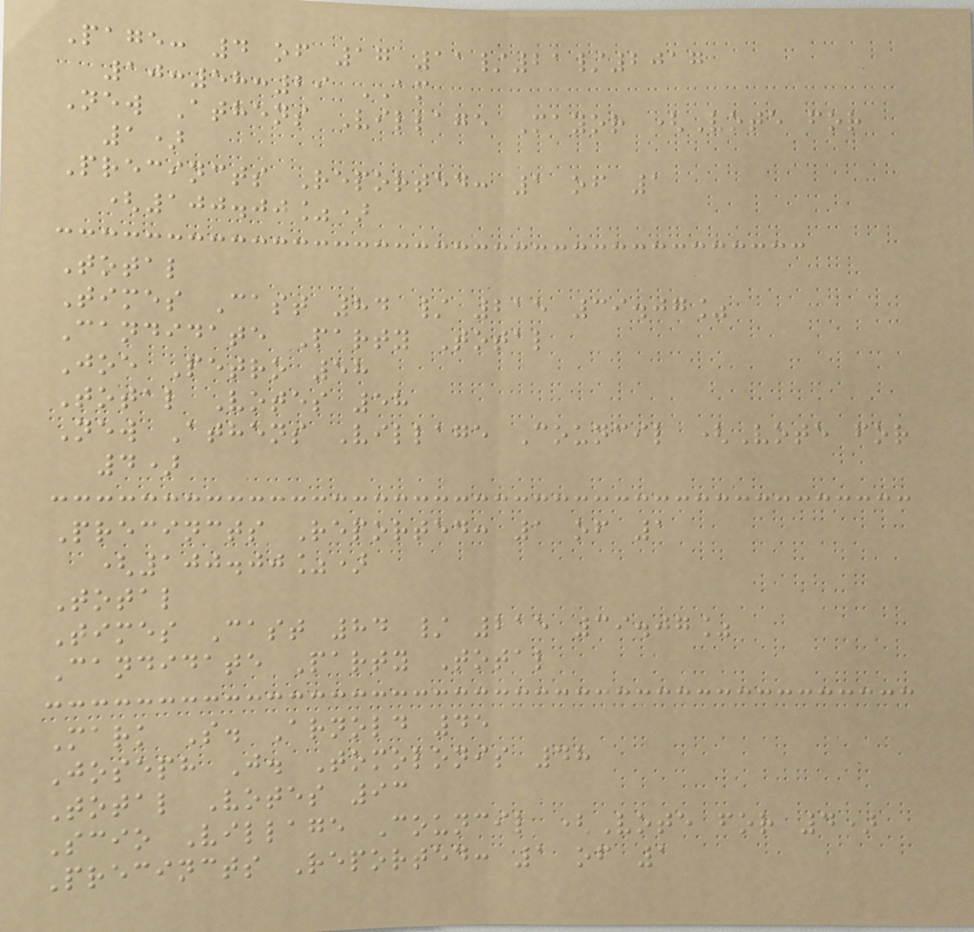Page: 4 of 17 11/21/2017
10:58:29 AM
New Athens Village Mayor (Vote for
1)
Precincts Reported: 1 of 1
(100.00%)
Total
Times Cast 84 / 215 39.07%
Candidate Party Total
Joe Petro 58
Total Votes 58
New Athens Village Council (Vote for
4)
Precincts Reported: 1 of 1
(100.00%)
Total
Times Cast 84 / 215 39.07%
Candidate Party Total
Mark S. Arnold 45
Joseph J. Tomolonis 48
Total Votes 93
Scio Village Council (Vote for 4)
Precincts Reported: 1 of 1
